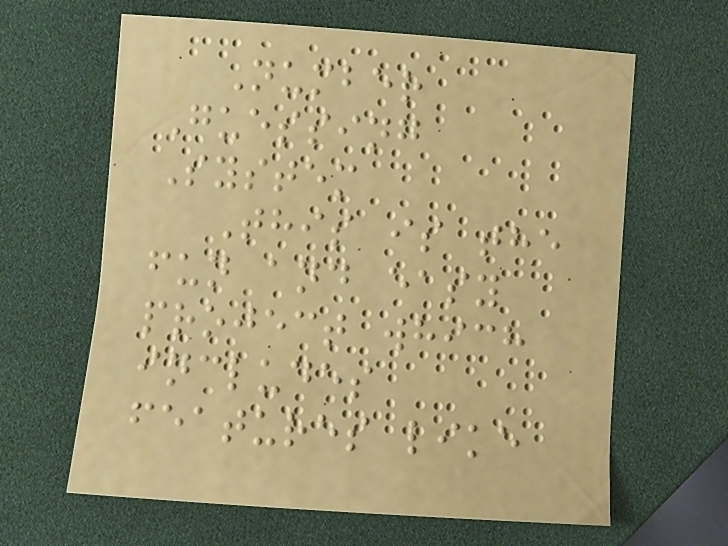Number
Guessing
System
This is the
fun and easy
project which
includes
features like
